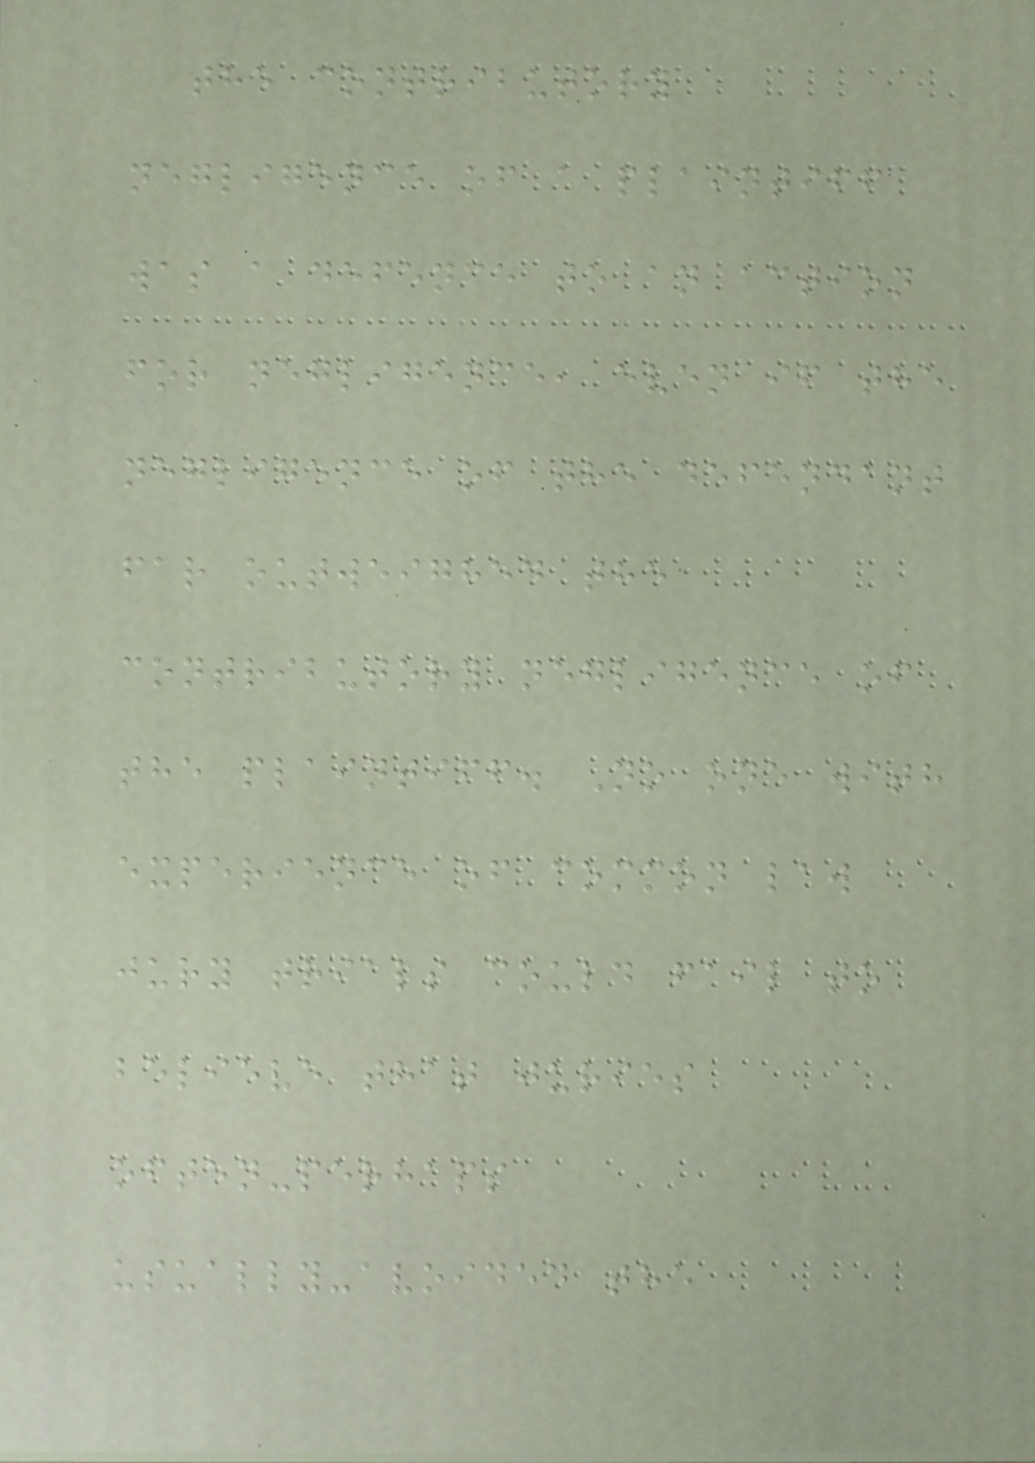the contributory
negligence of a plaintiff
was a defence to an action
for negligence, even if the
negligence of the defendant
far outweighed the
contributory negligence of
the plaintiff. No one with
experience of common law
jury trials could fail to
believe that juries
often-perhaps
usually-avoided the
